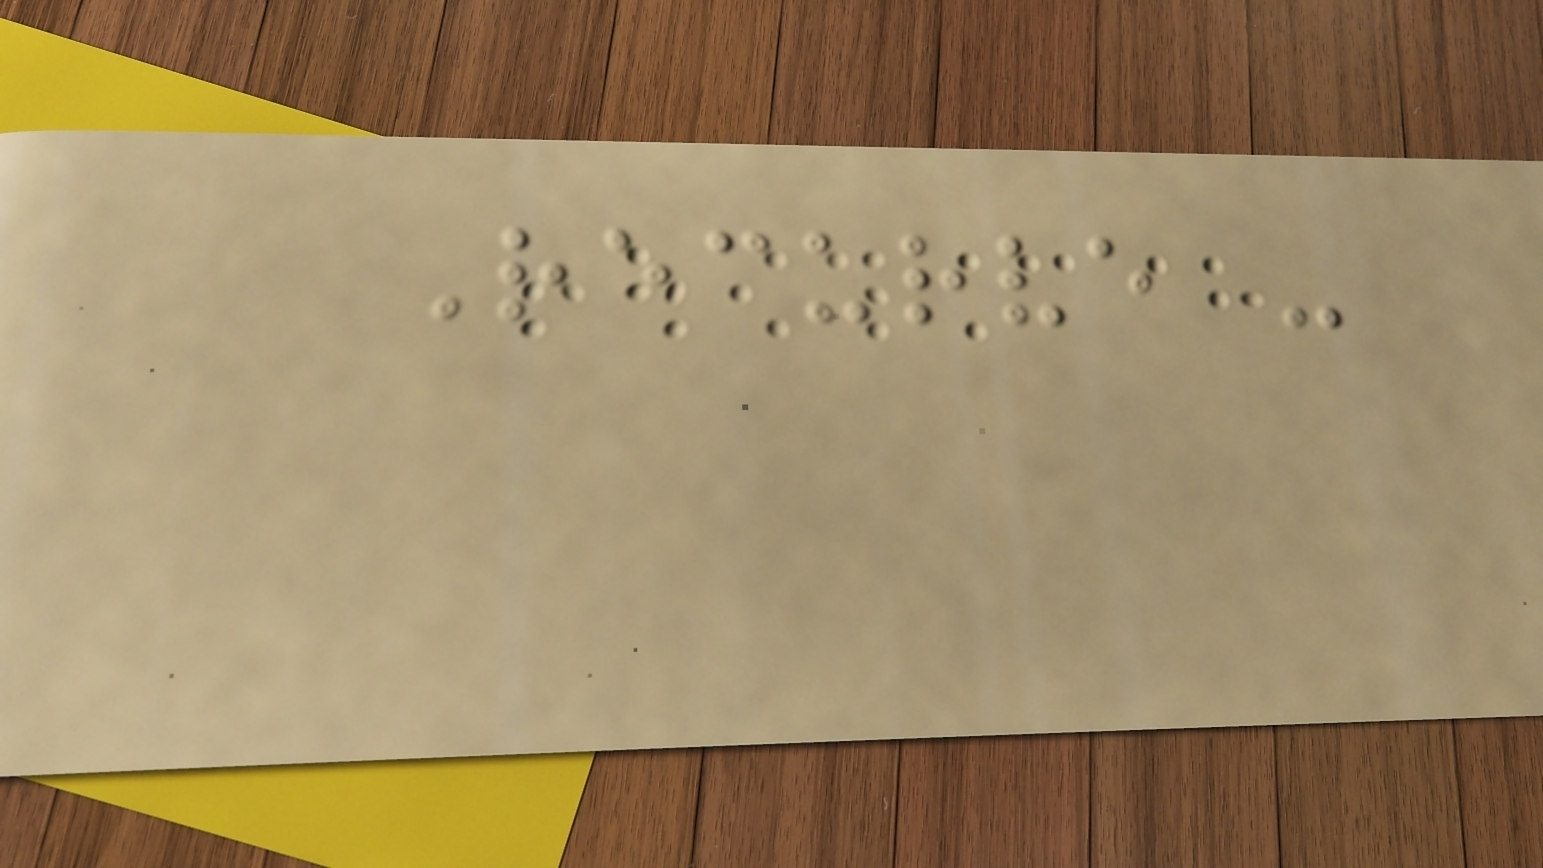Recurve -
